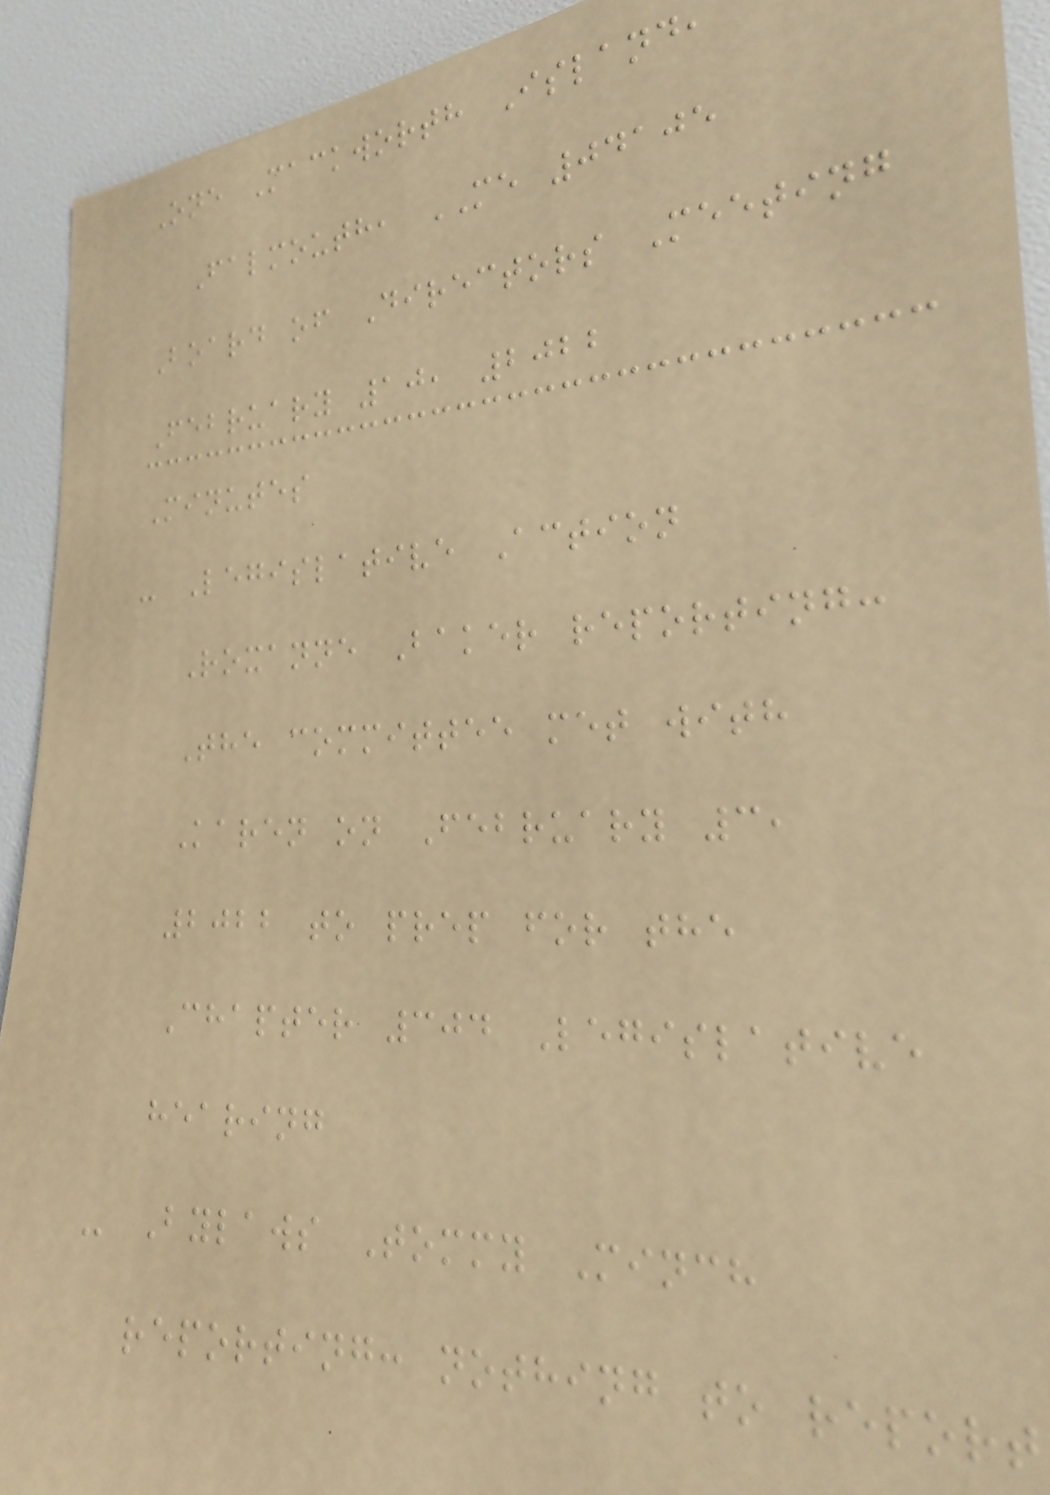One Mackworth Island,
Falmouth, ME 04105
Board of Directors Meeting
February 10, 2022
Minutes
- Legislative Action
Roxanne Baker reporting:
The committee met with
Karen on February 3,
2022 to prep for the
Chapter 304 Legislative
hearing
- Bylaws Tommy Minch
reporting: nothing to report
